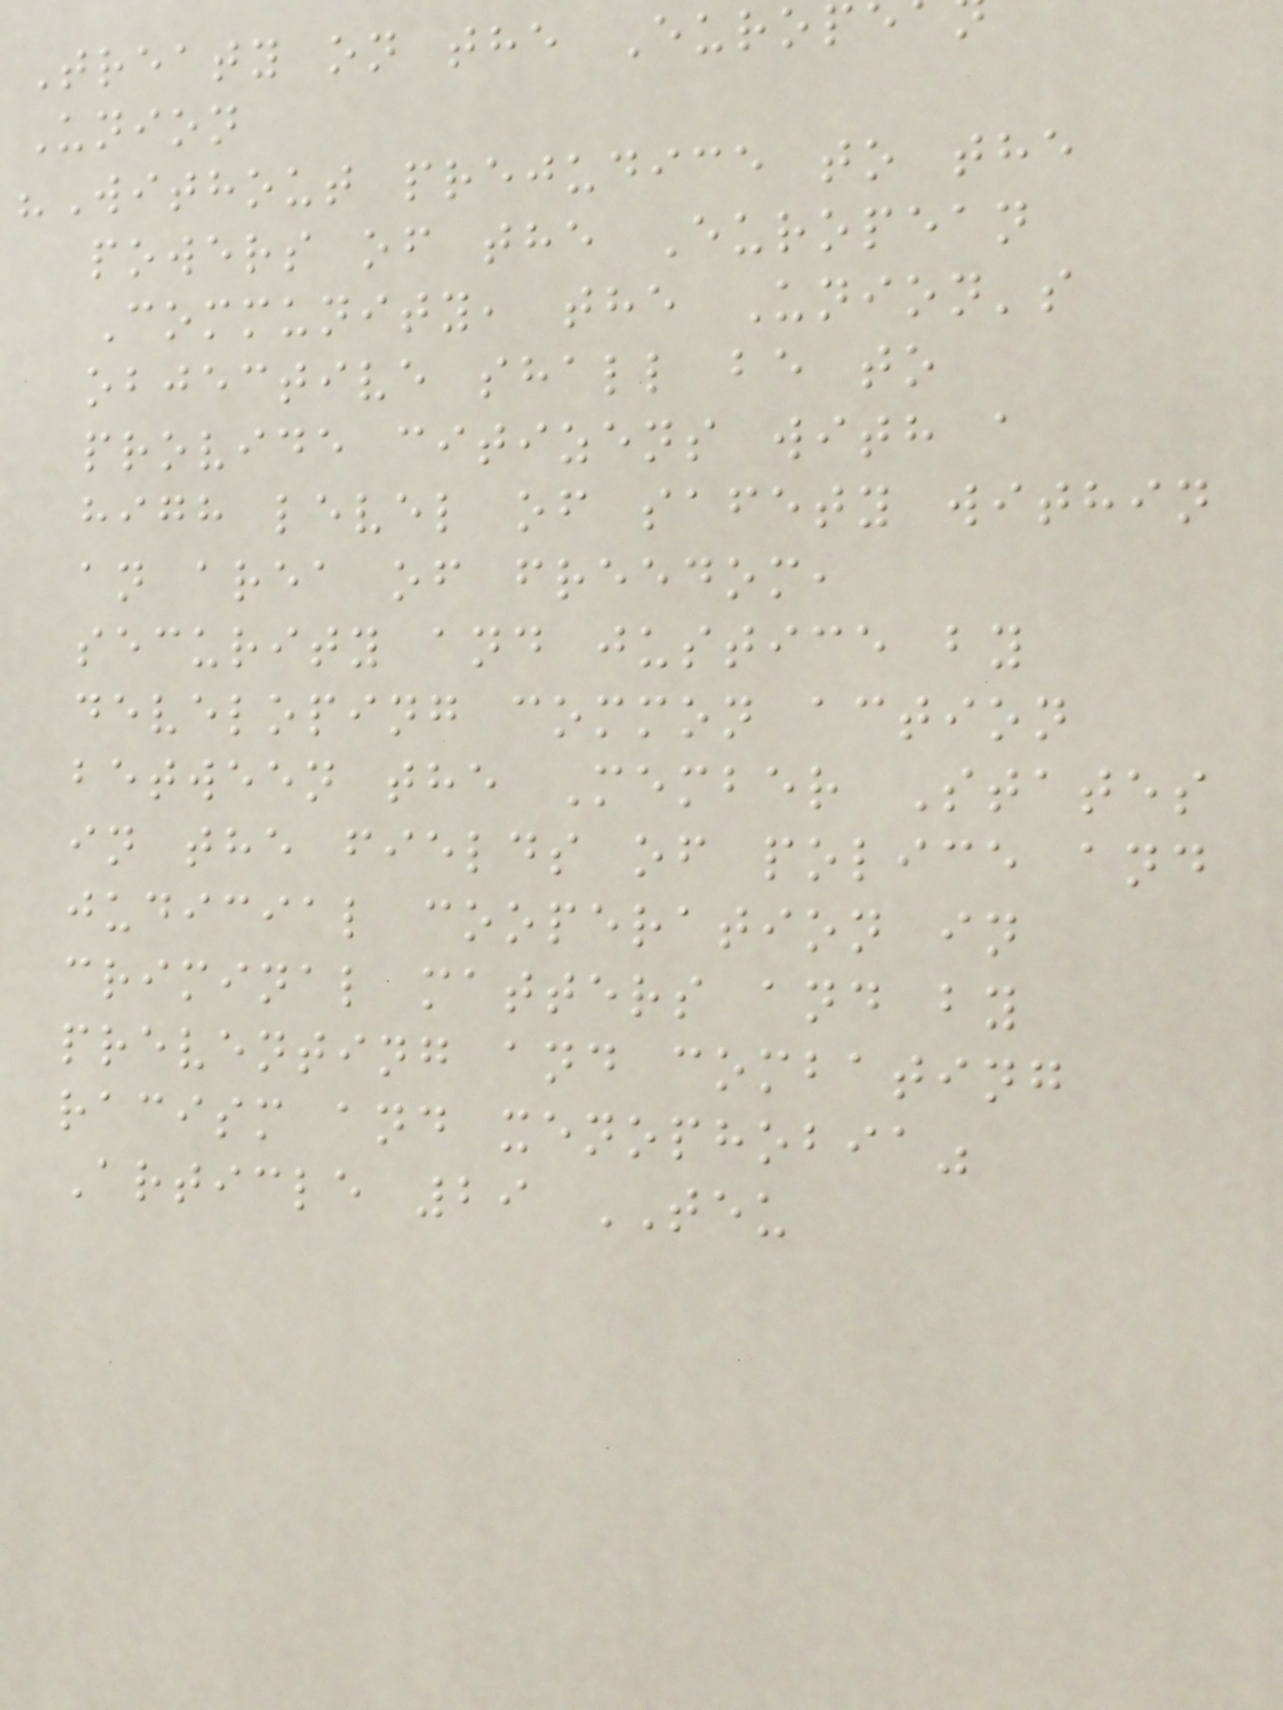Treaty on the Europ
Union
"Without prejudice to the
powers of the European
Community, the Union's
objective shall be to
provide citizens with a
high level of safety within
an area of freedom,
security and justice by
developing common action
between the Member States
in the fields of police and
judicial cooperation in
criminal matters and by
preventing and combating
racism and xenophobia"
Article 29 TEU
